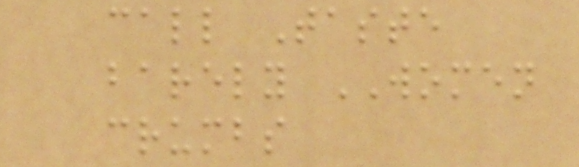call Taste
barely WOMEN
crumbs
